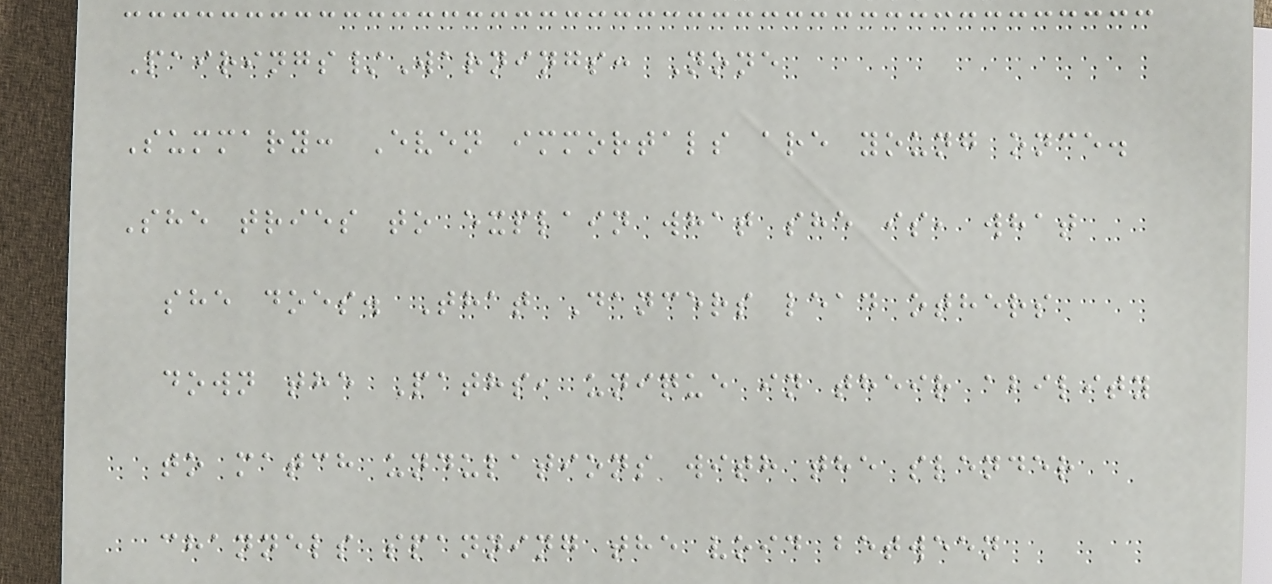Pairings/Warnings: None
Summary: Even immortals are young once.
She tries to explain what she is, what
she does. That Dancers lead others
down the Paths, unique in their ability
to match undulations with the slender
channels spanning the void between
